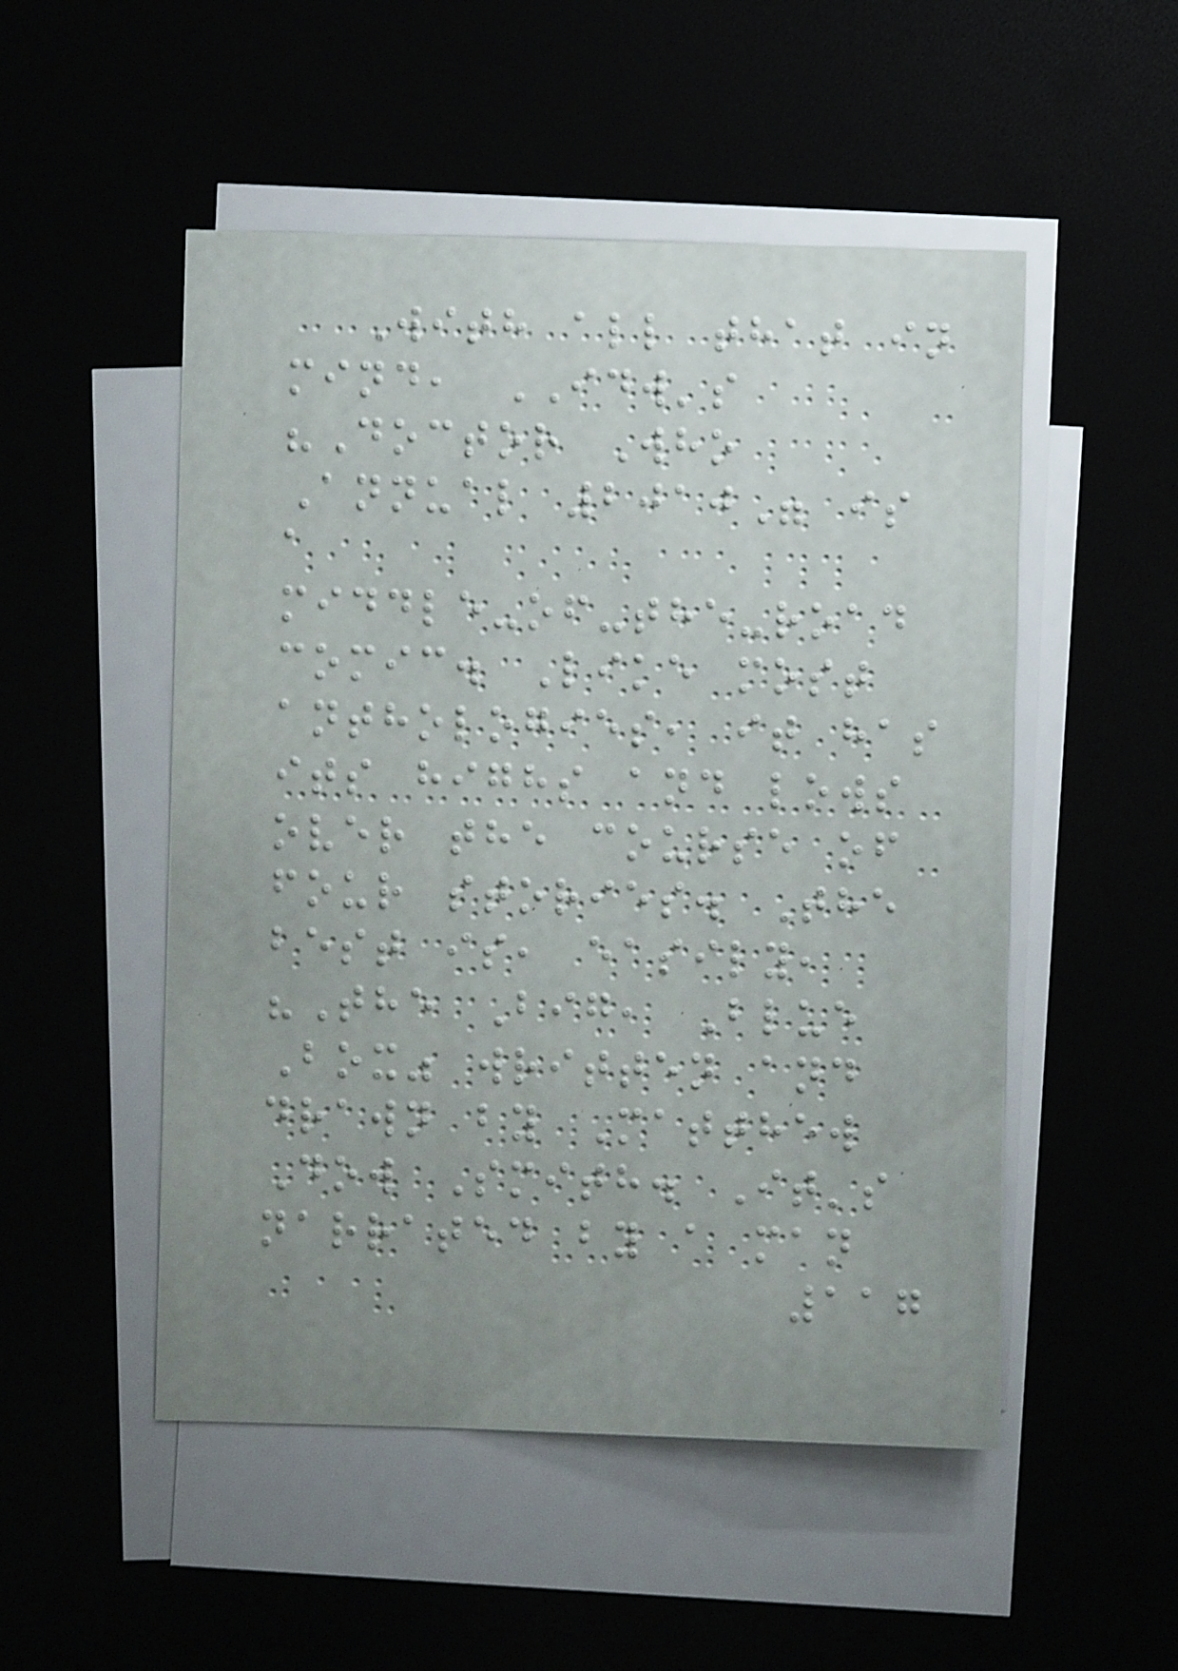With all that in
mind, IDW's
"Doctor Who
Annual 2010" is
a
middle-of-the-road
comic. Like most
anthologies, it has
its highs and lows
over the course of
four stories. The
best is, easily,
"The Big, Blue
Box" written and
drawn by Matthew
Dow Smith. It's
narrated by a man
117
